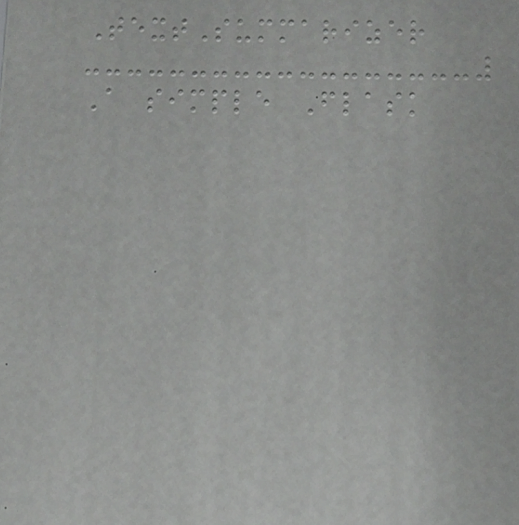TextSummarizer
A simple Flask
